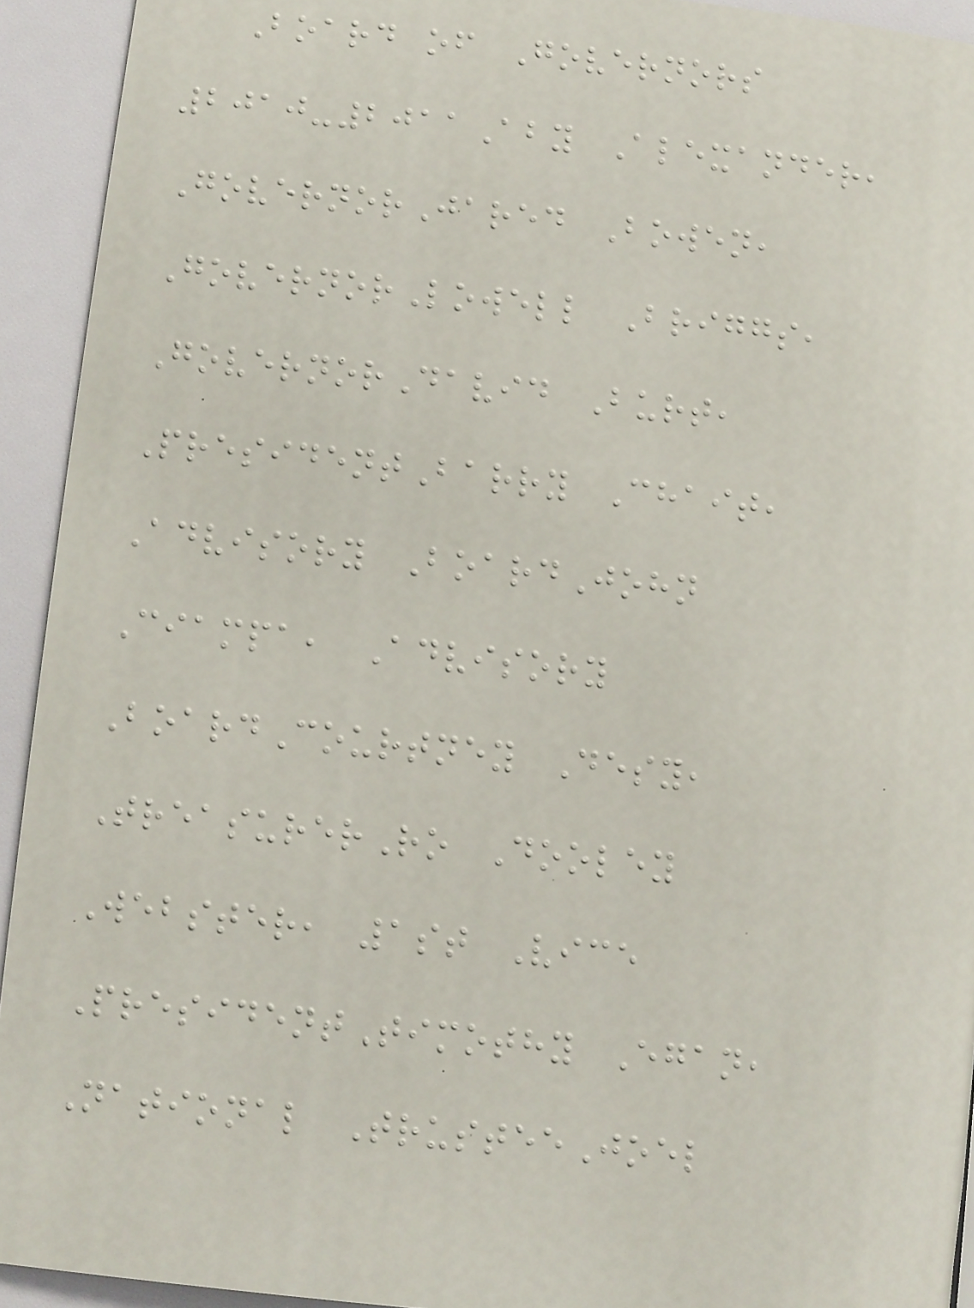Board of Governors
2010-2011Aby Alexander,
GovernorJared Bowen,
GovernorLowell Briggs,
GovernorDavid Burt,
PresidentBarry Chait,
Advisory BoardJohn
Ciampa, Advisory
BoardCourtney Desy,
TreasurerRo Dooley
Webster, 1st Vice
PresidentTimothy Egan,
National TrusteeJoel
